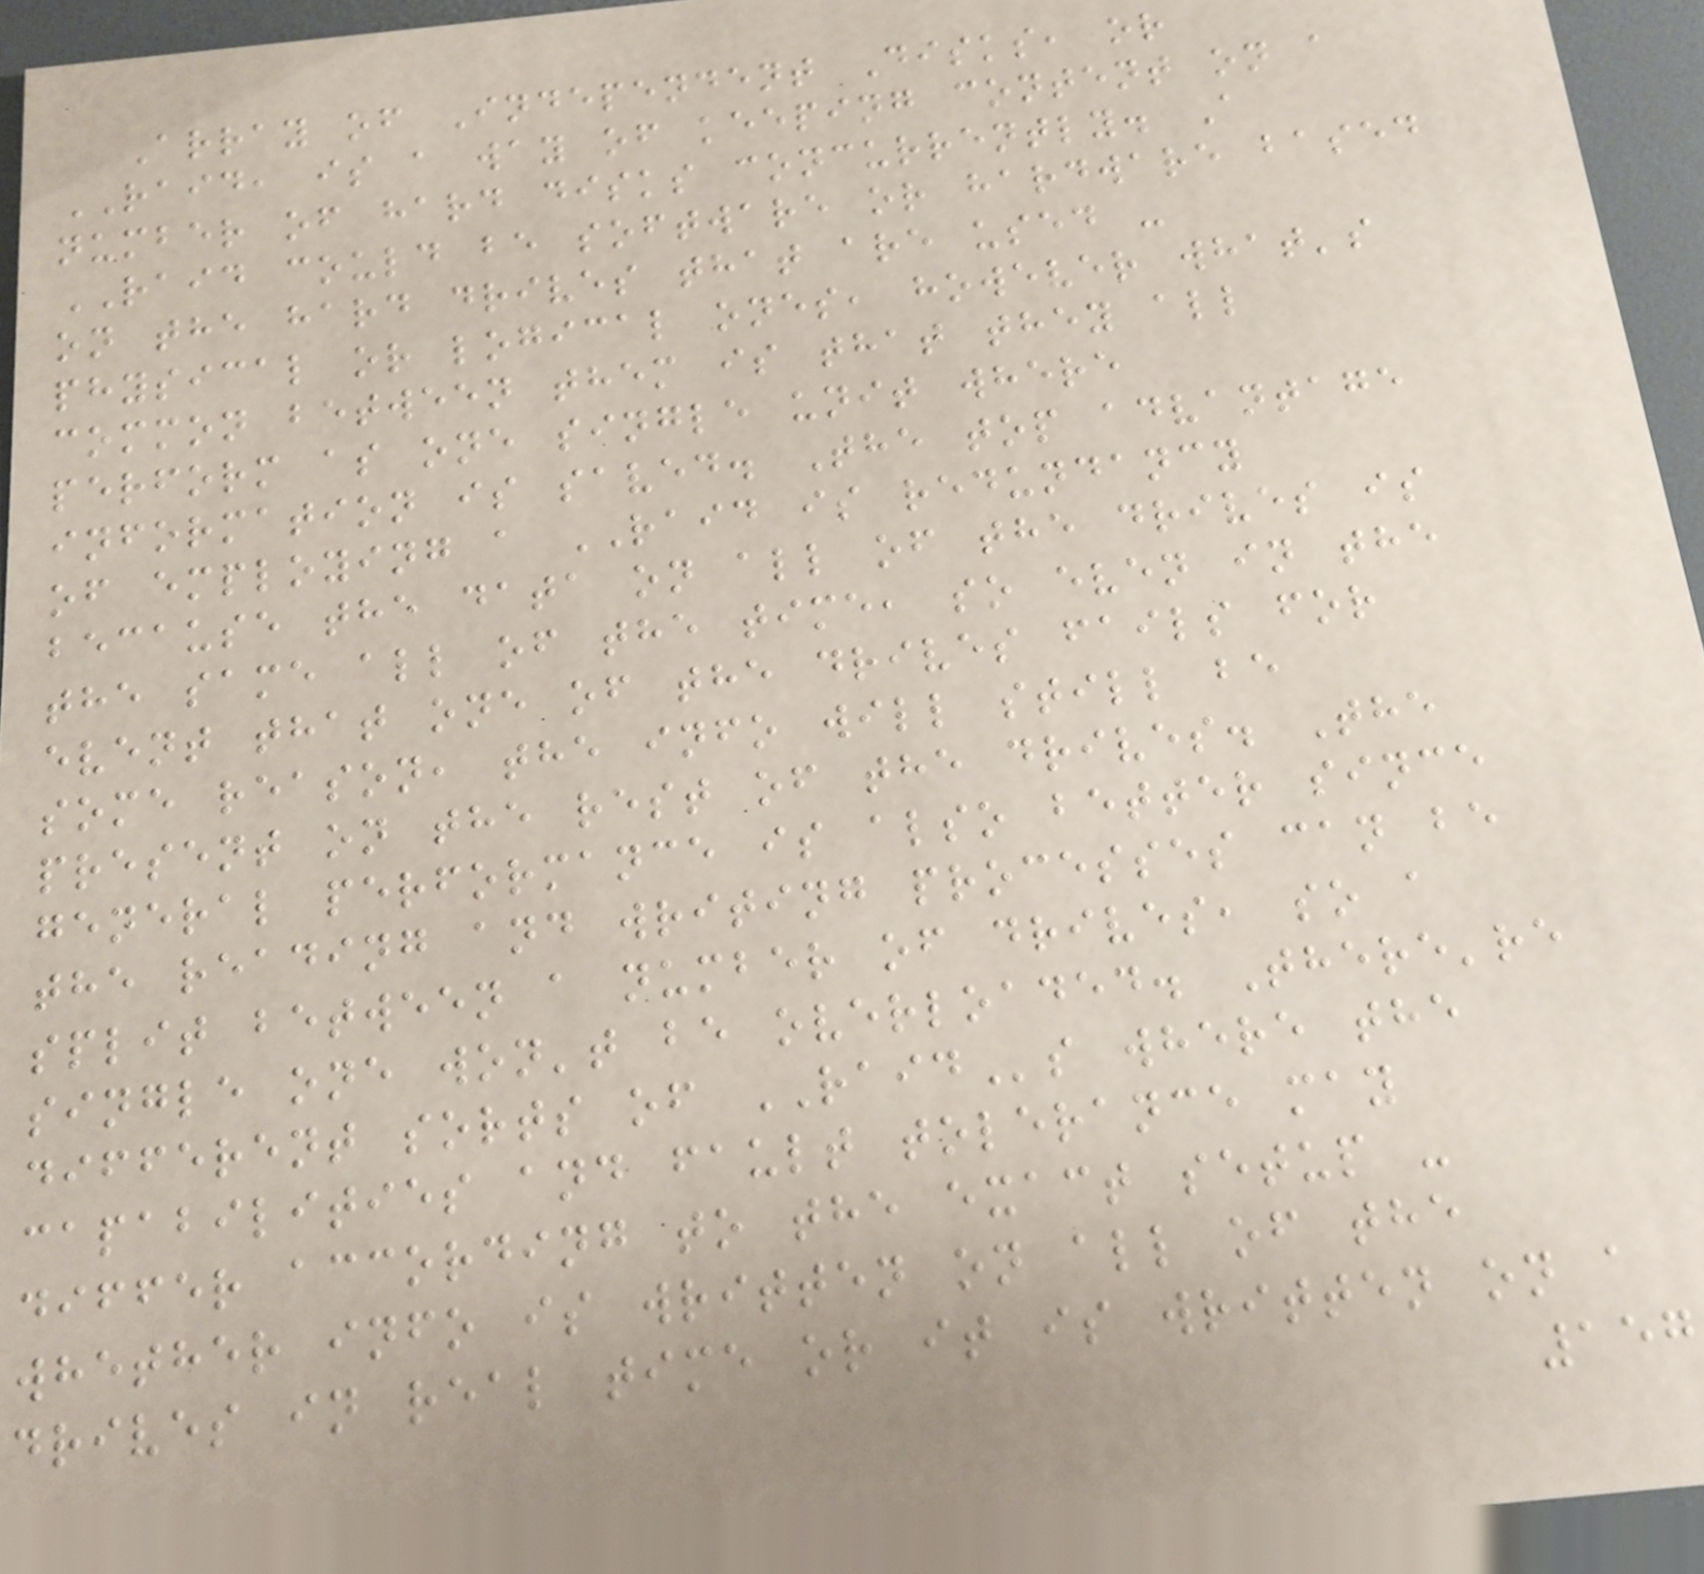Array of Independent Disks, or
RAID, is a way of keeping content on a
number of hard disks concurrently. A
RAID could be software or hardware based
on the hard drives that are used -
physical or logical ones, however what's
common between them is that they all
perform as one single unit where
information is saved. The top advantage
of employing a RAID is redundancy
because the data on all of the drives is
the same all of the time, so even in the
event that one of the drives fails for
some reason, the info will still be
present on the rest of the drives. The
general performance is also better since
the reading and writing processes can be
split between a number of drives, so a
single one won't be overloaded. There're
different sorts of RAIDs where the
capabilities and fault tolerance may
differ according to the exact setup -
whether info is written on all of the
drives in real time or it is written on a
157
